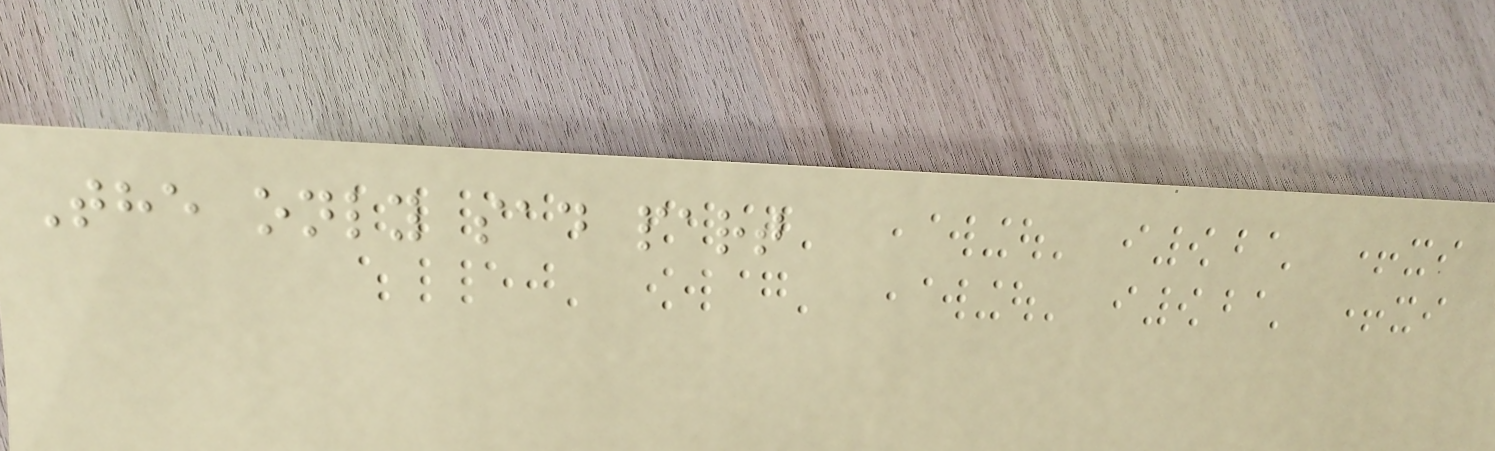The only sad part
